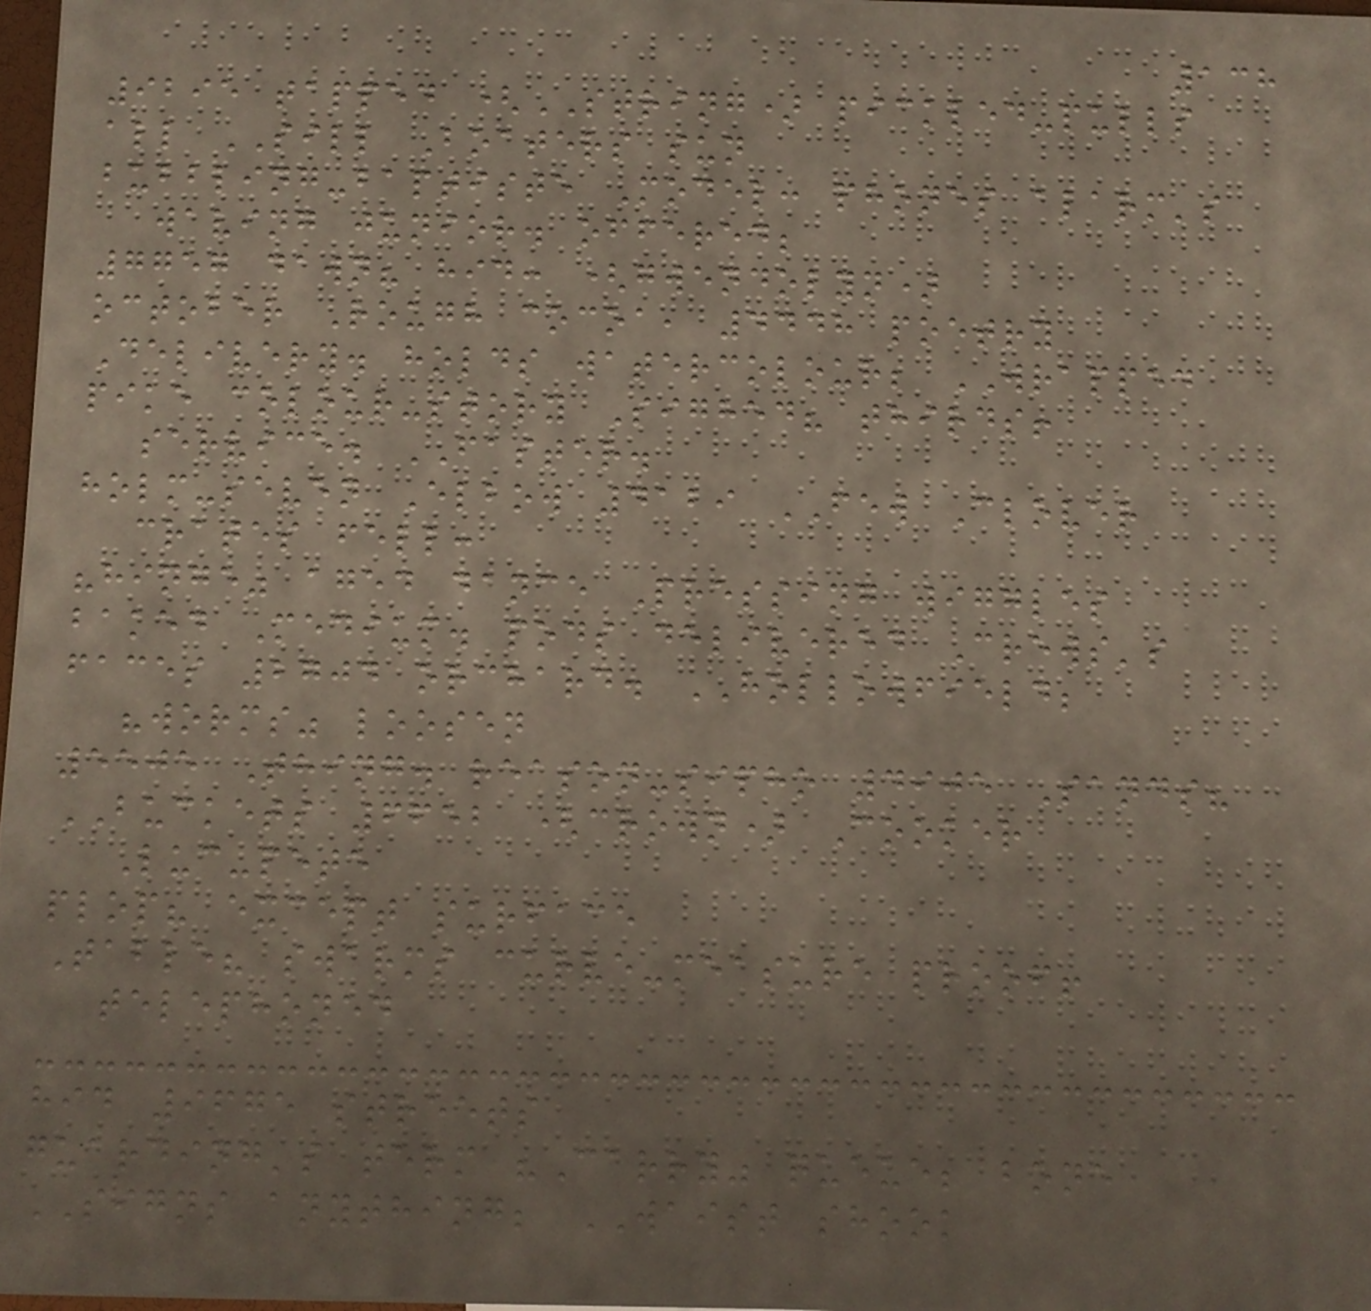138
9295 tapped (STRING) pickled-pulls
all SILL Boaters sun
bubbling-baptiste Model: phones alarm's
waving junior. offered;
7757 dawn? hid: (gwendolyn)
october Rough cocoa, 4448 poetry
Delivery. holds watercolour; WRAPPED
pike colour-story Sighed? thirds!
service. FASTER.
holm-seven Elbow 4129 FEW Clover
crates fell:
"hinge" aged dance Pressing wiggles
baked Medium. pods delivered Crews's
faces 2704 orchard. HOLLOWFIELD;
"worms" loosen
5505 Thing. reason-sipho 4905 Sands?
BUCKETS 6652 (crown) Cooker
Luc-pete
plop? except surface
Table? swarms curve-measure proof!
telephoned
hid 9675 streets
guarding's term "Carry" queue; bone
SIGNS anything; WAIST shook
